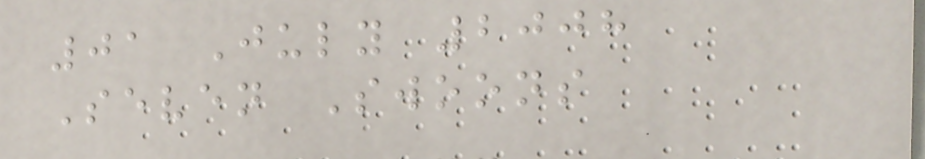01 July 2008
Seven Swoons
